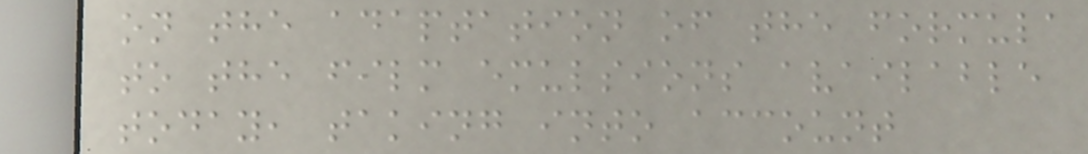on the adaptation of the formula
to the film emulsions available
today, taking into account
